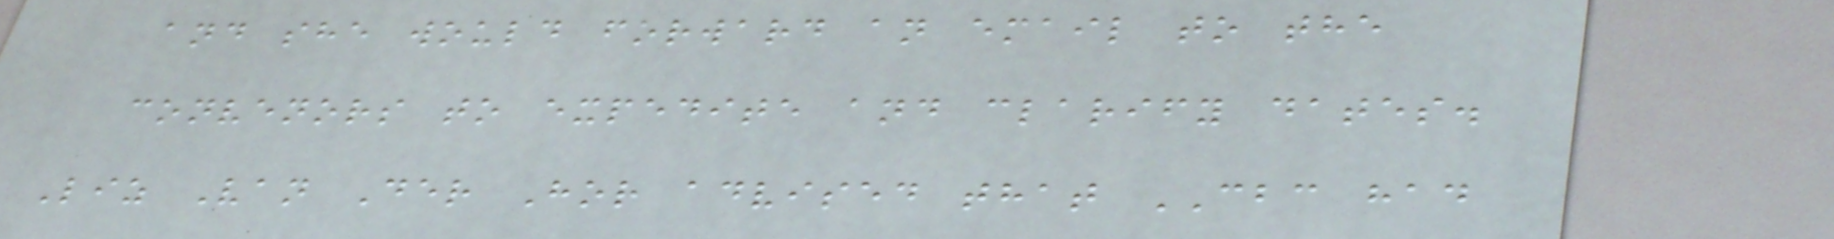and she would forward an email to the
convenors to expedite and clarify dates.
Liz Van Der Hor advised that CBC had
